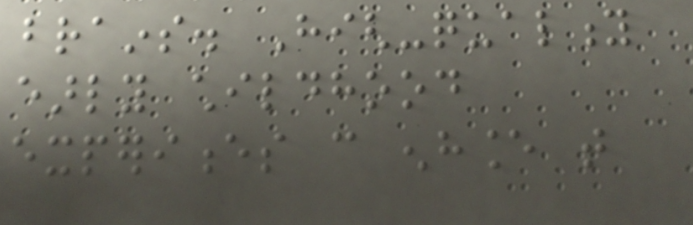brains. High-quality
early childhood
experiences can enhance that
